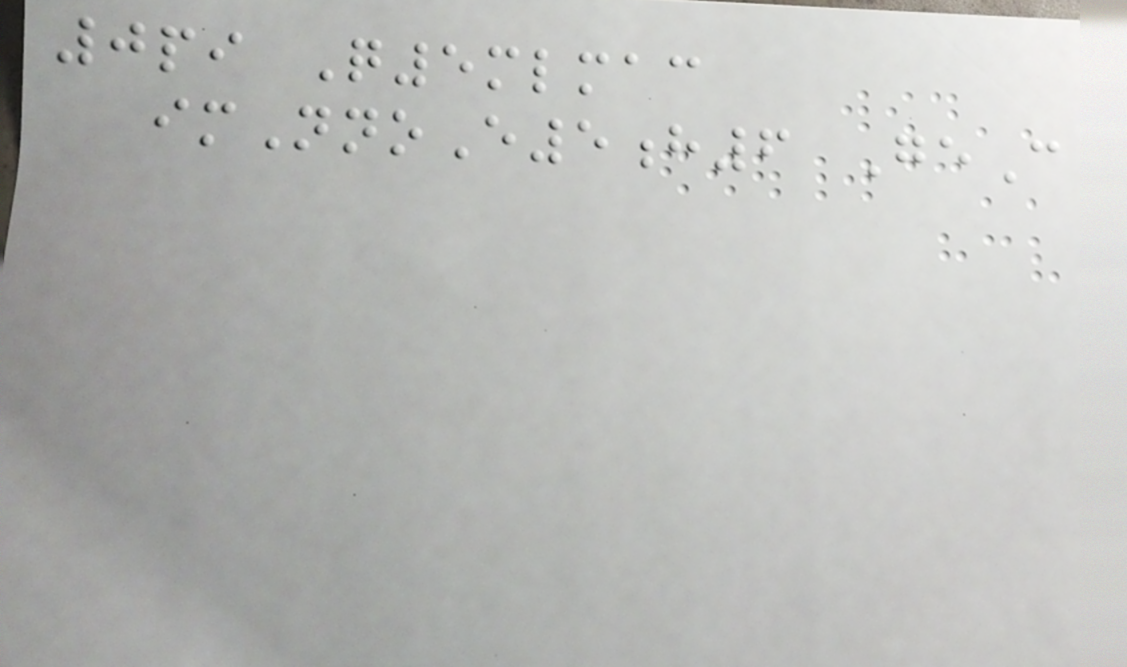0pi Q5mlmac
imNnoE5h6 GeC
